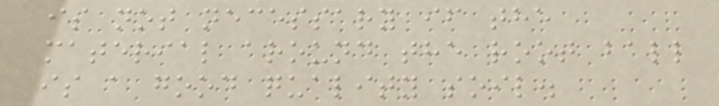is not necessary if the
material around the root ball
is a good quality soil.
